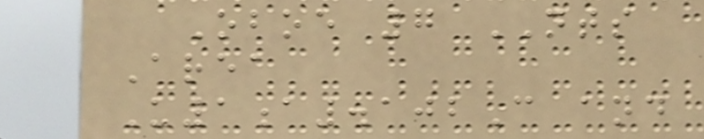Oboe 7 NTS
Area
U1a.102C and
